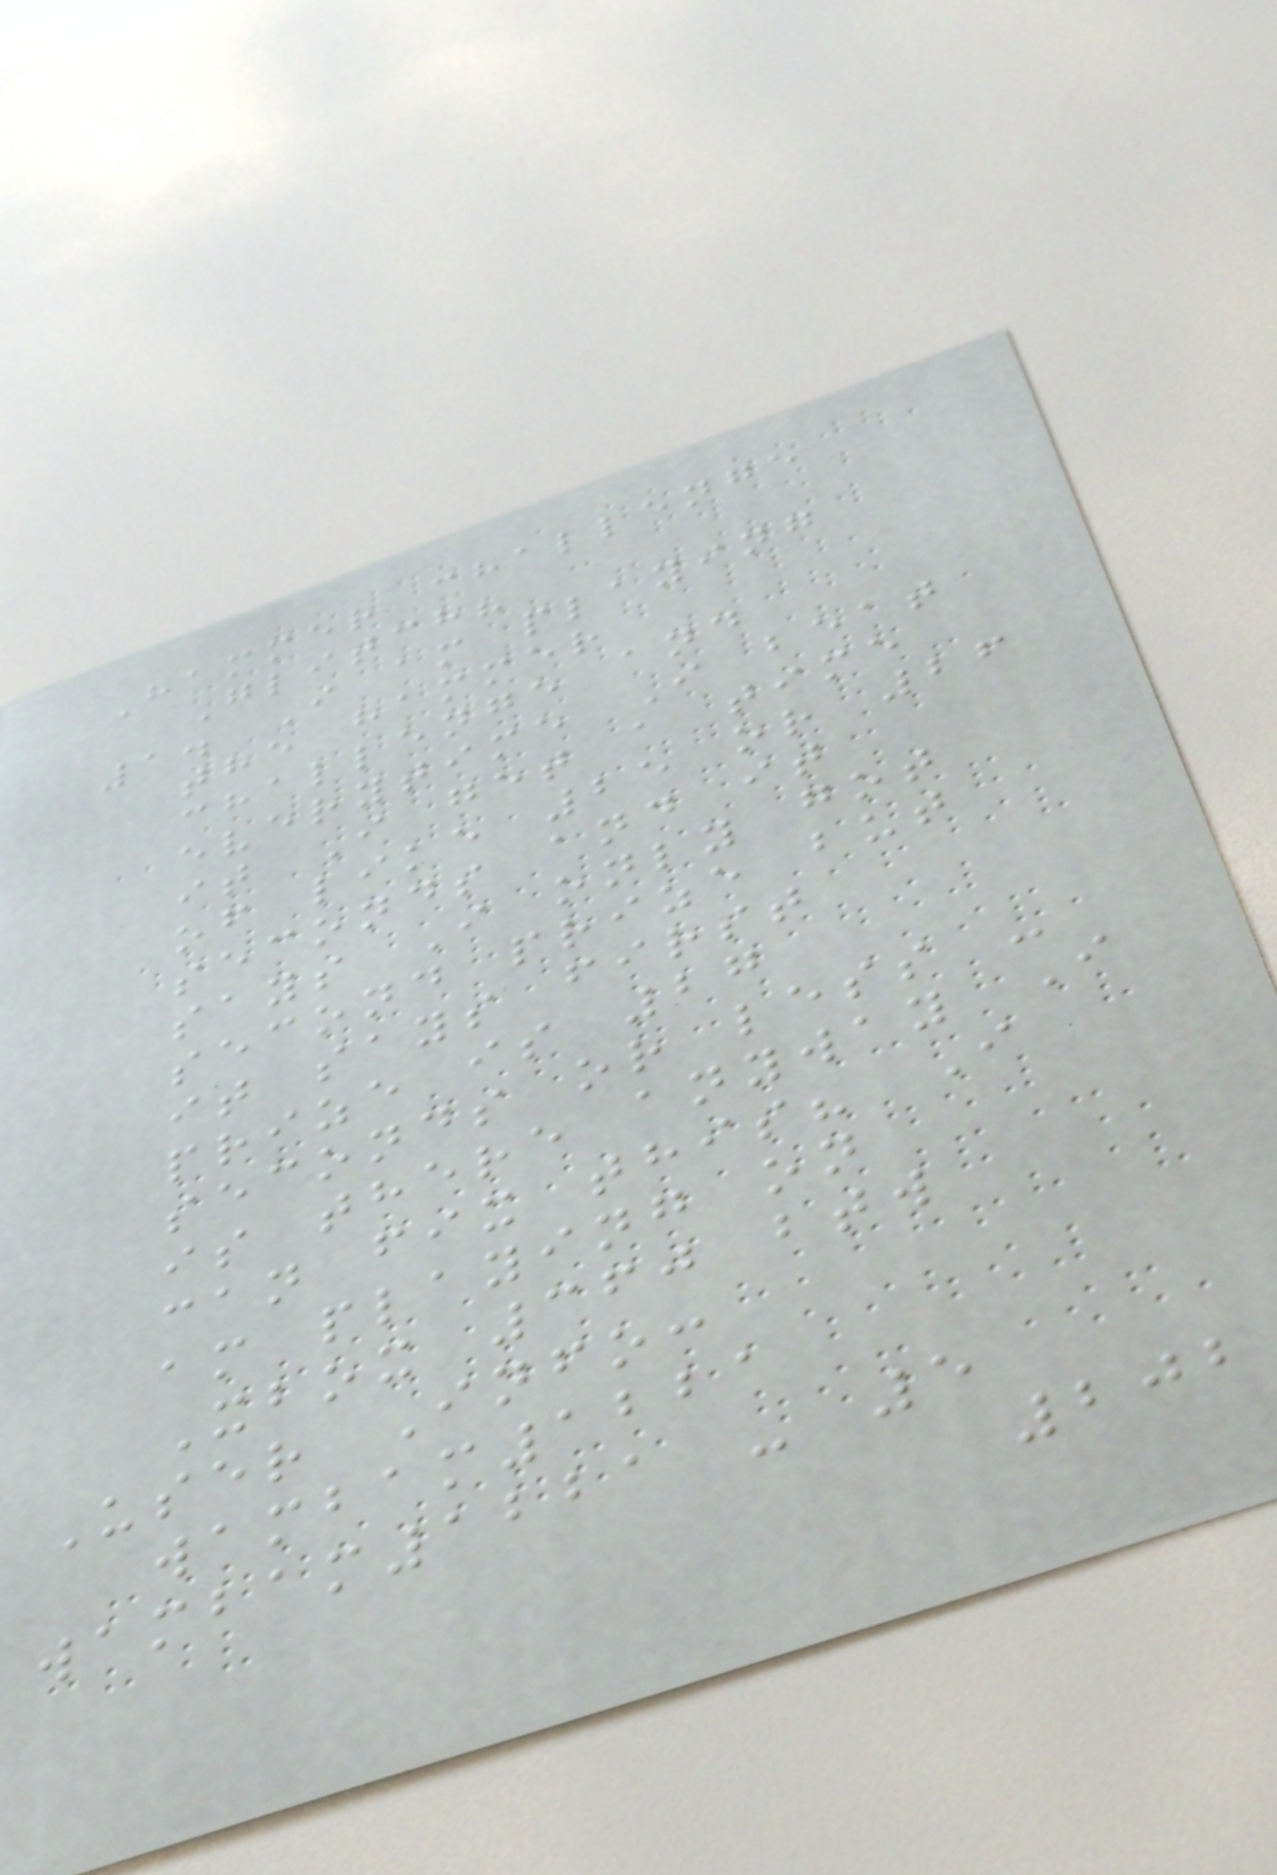Hammer challenge
Glitch?
1. I am playing
the hammer
challenge and
everytime I beat
it I get a time
of like 25 or 26
seconds and it
says I only got
second prize but
it says first
prize is 27
seconds or less -
is there anyway I
can fix this? I
am playing on
Xbox 360 btw
User Info:
wambam1221
wambam1221 - 5
202
